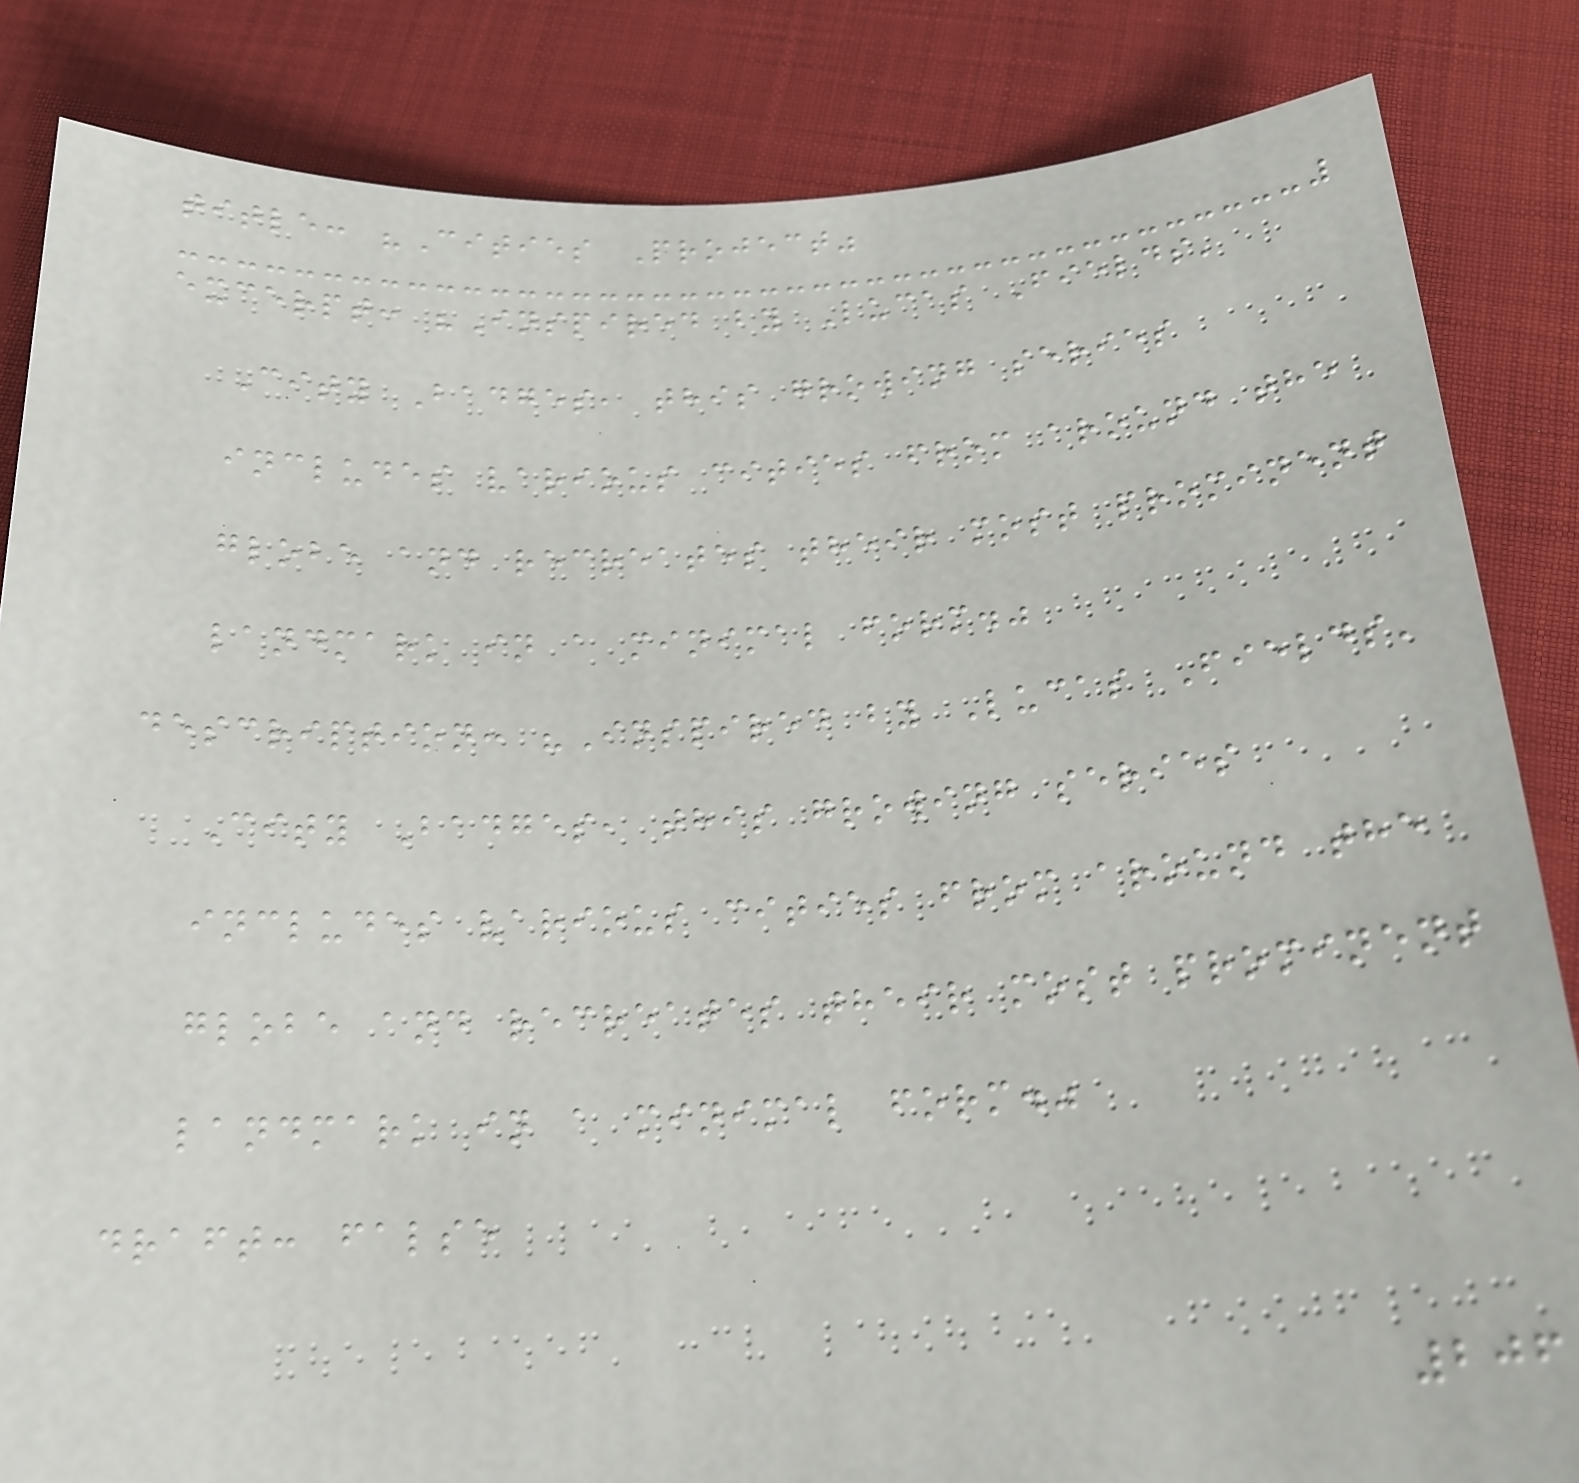title: "Cities Project"
excerpt: "Inspired by Lucas Fields'
City Badges, this growing series
includes various cities from around the
globe and recreates their most prominent
landmark in a minimal form."
description: "Inspired by Lucas Fields'
City Badges, this growing series
includes various cities from around the
globe and recreates their most prominent
landmark in a minimal form."
draft: false
206
